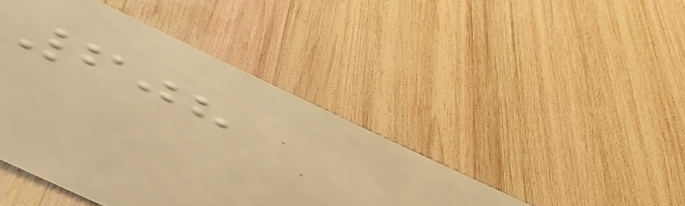608
